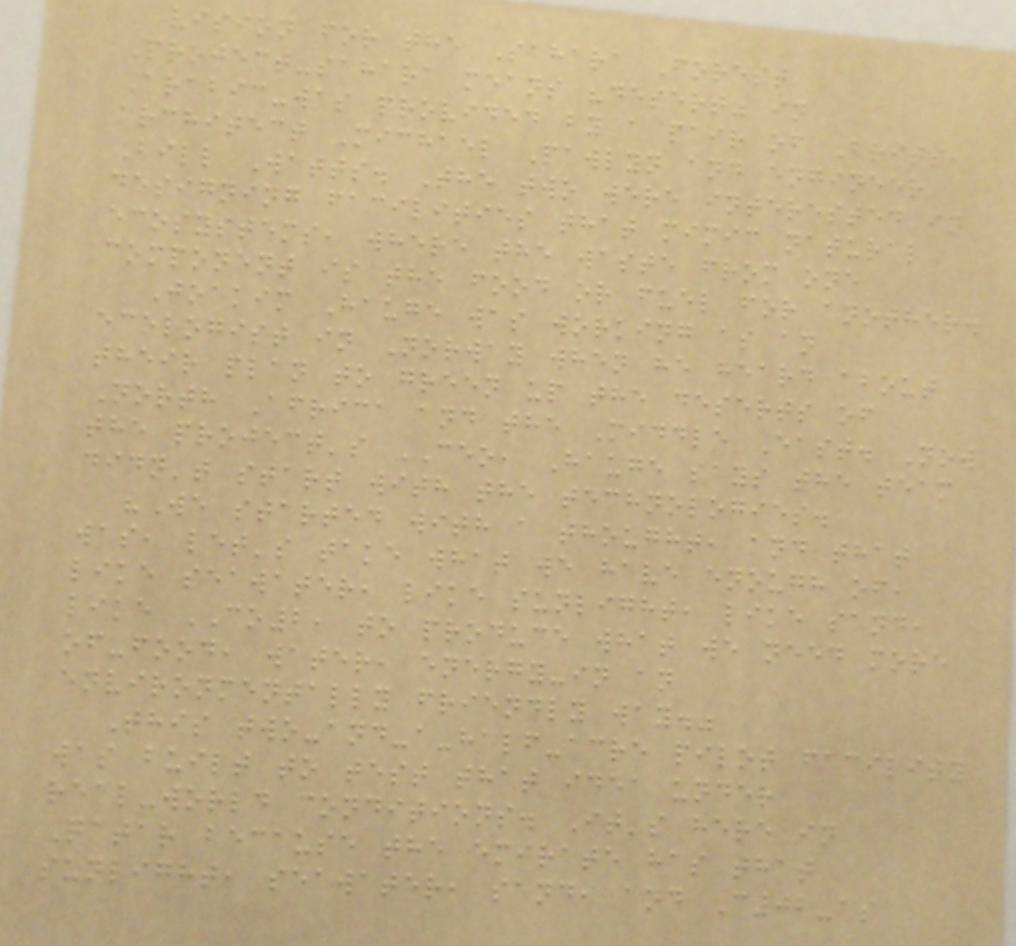vision for the Sahara Forest
Project-sahara means "desert" in
Arabic-was provided by a pair of Brits,
architect Michael Pawlyn and engineer
Bill Watts. The two were interested in
designing facilities that mimic natural
ecosystems, where the waste from one
component is the food or fuel for another.
Joakim Hauge was working as an
ecologist in Norway when he heard about
their plan to green up the deserts of
North Africa and the Middle East. Now
the project's CEO, Hauge says the team
didn't start with the technologies.
"We started with a thought, and that
was, let's take what we have enough of,
like seawater, like sunlight, like sand,
like CO2, to produce what we need more
of-food, water, energy-in an
environmentally friendly way."
This two-and-a-half-acre pilot facility
was built to test that idea under
real-world conditions. It's here in
Qatar because the emirate has that
sunlight, seawater, sand, and C02-as
